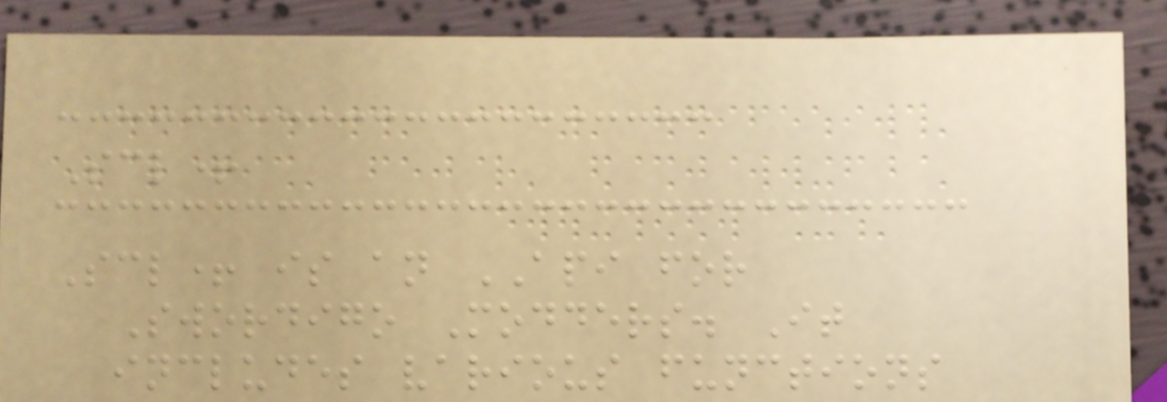Scl+
Scl+ is an API for
Swordigo Modders. It
includes various functions
